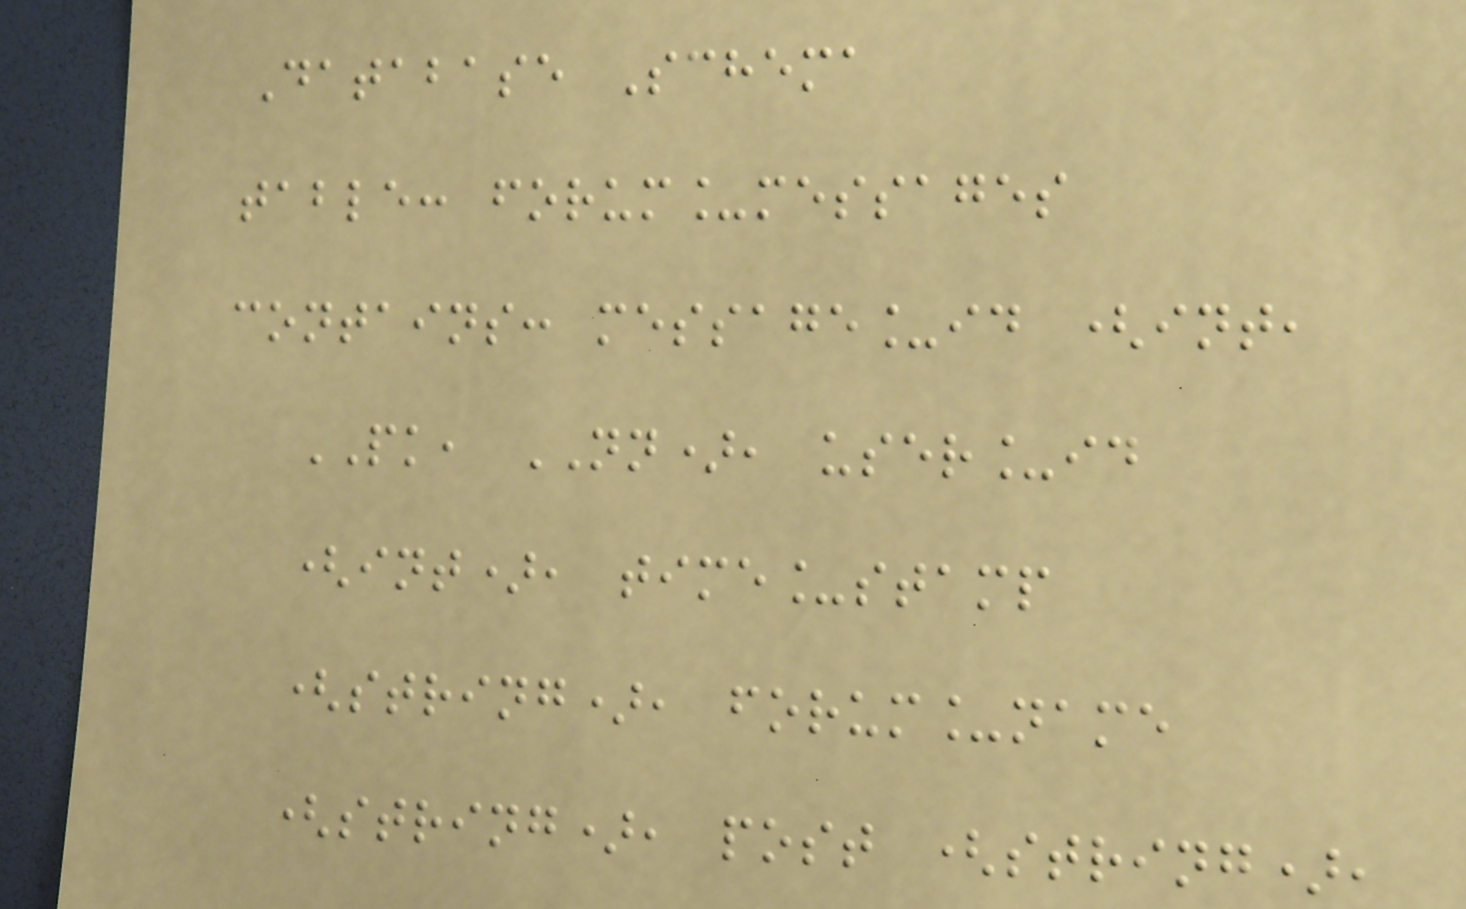Database Schema
table: forum_messages
contains: message_id (int,
PK, NN), user_id
(int), time_stamp
(string), forum_name
(string), post (string),
